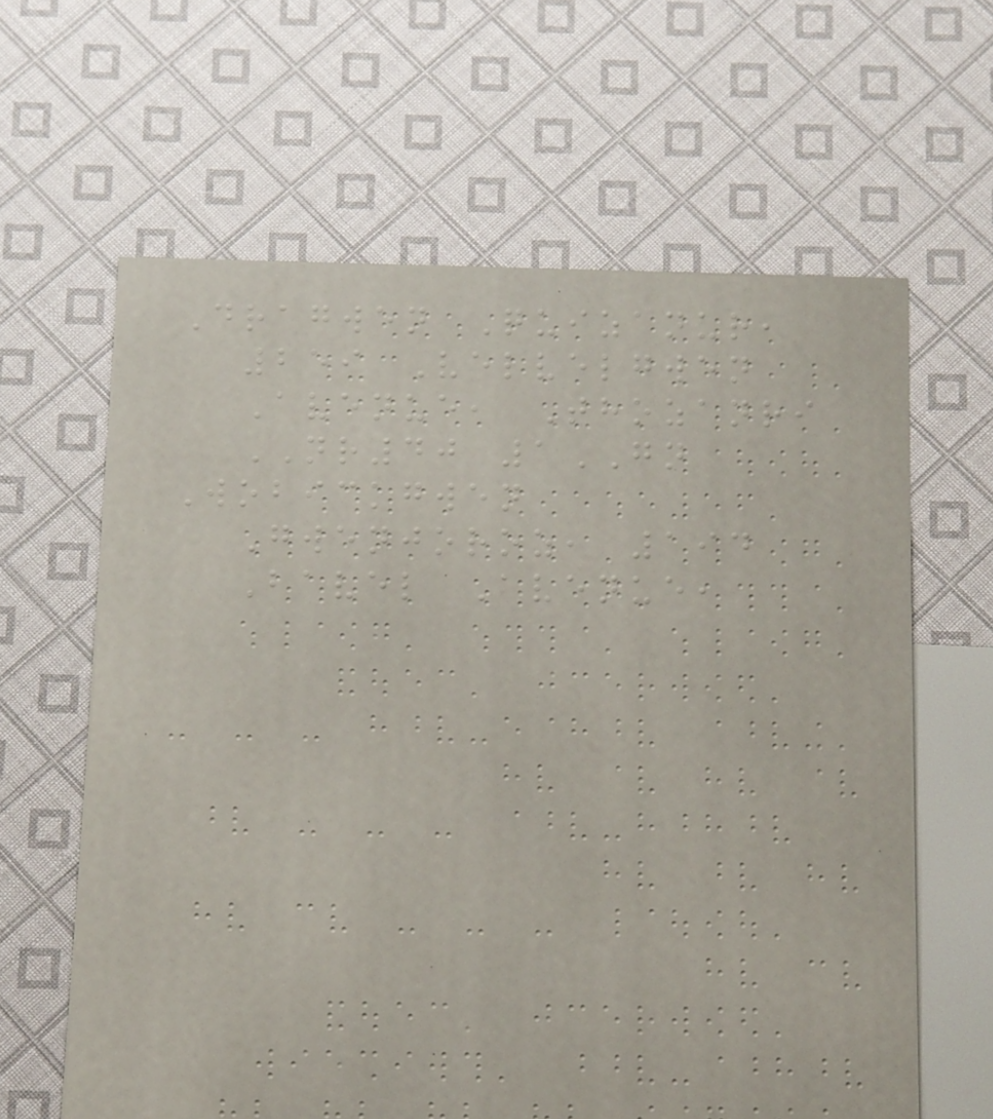Dragwen Quizanur,
259 Velvelgwen
Avenue, Thozanri
NR40 1GN
Wobickgwen
Gwenjoroz, 194
Bavel Avenue,
